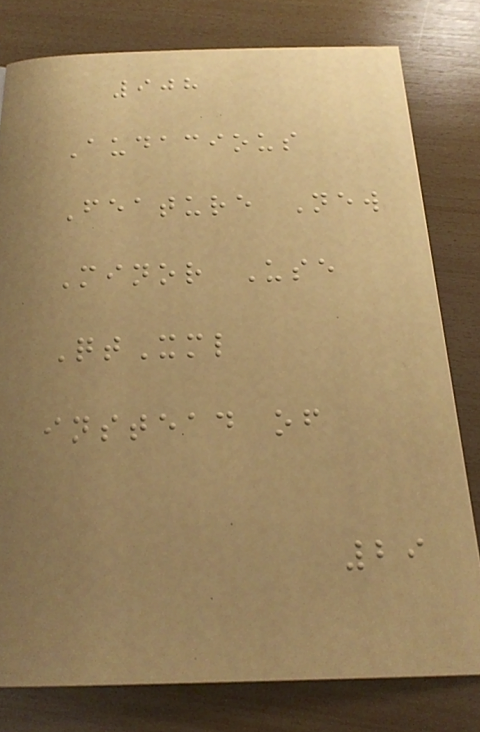908
Audacious
Feature New
Minor Use
QtXml
instead of
29
